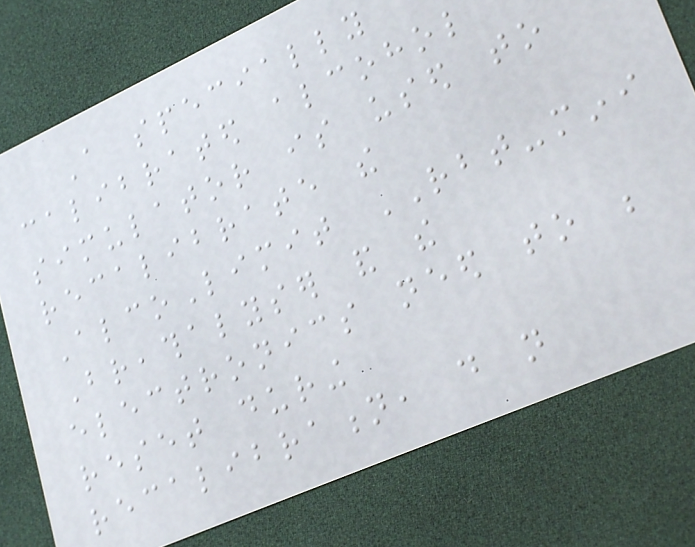A specially
calibrated alcohol
simulator is used to
recalibrate the
AlcoLimit RBT-mini
Breathalyser and the
electronics need to be
reset during
recalibration, do not
